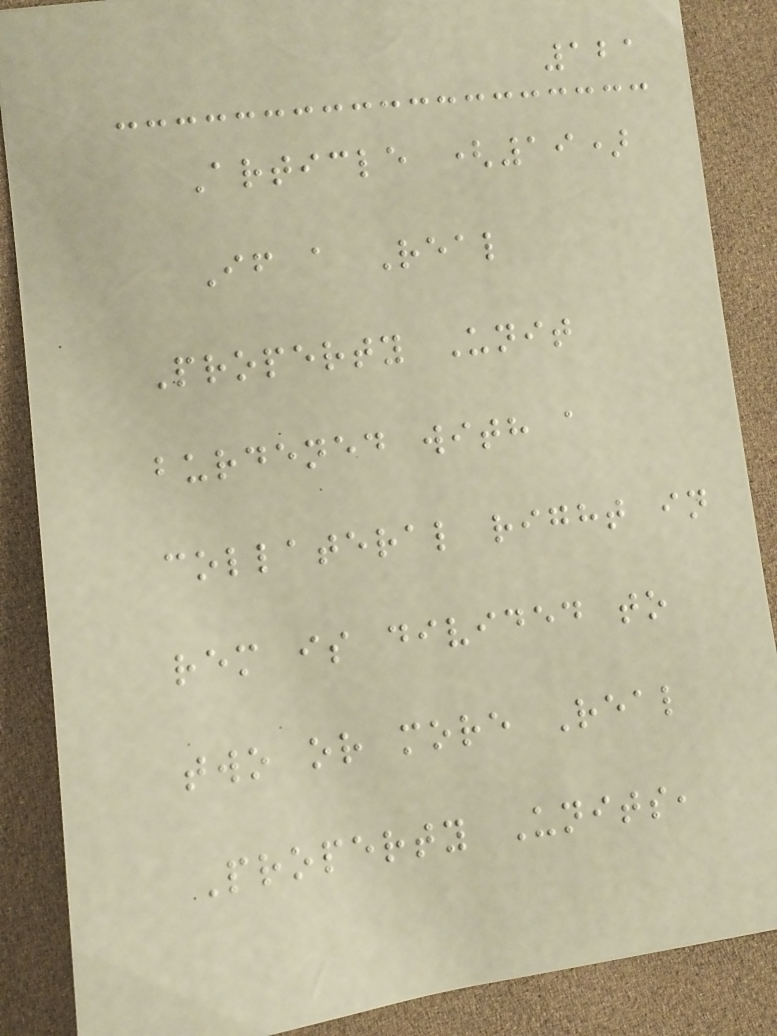121
Article (19)
If a Real
Property Unit
burdened with a
collateral right in
rem is divided to
two or more Real
Property Units,
